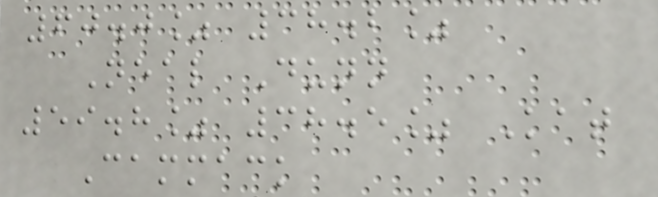60.0% 38.2%
Neal Dunn
59.8% 38.5% Kat
Cammack
